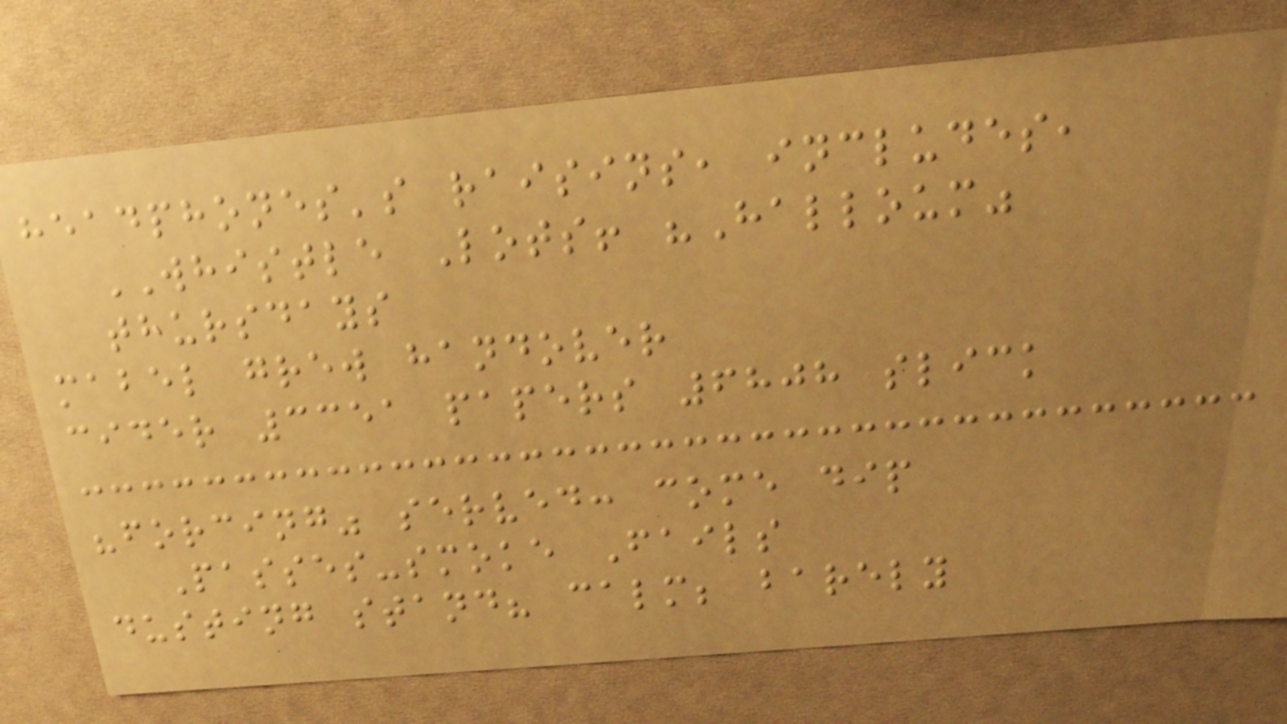headphones's raisins, includes,
WHISTLE Lots! "Halloum"
thursdays
mabel grew handover
cider 3351 papers 6808 slick
"forcing" served: come dip
Passes-smoke Fails
dusting stand? calm; barely
